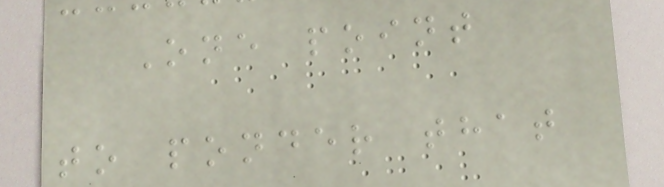One point
to ponder that
